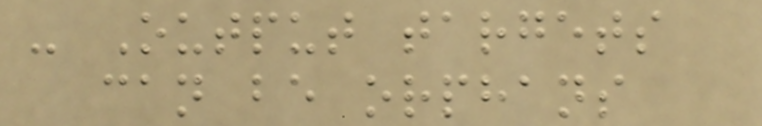- Output targets
can be orphans
